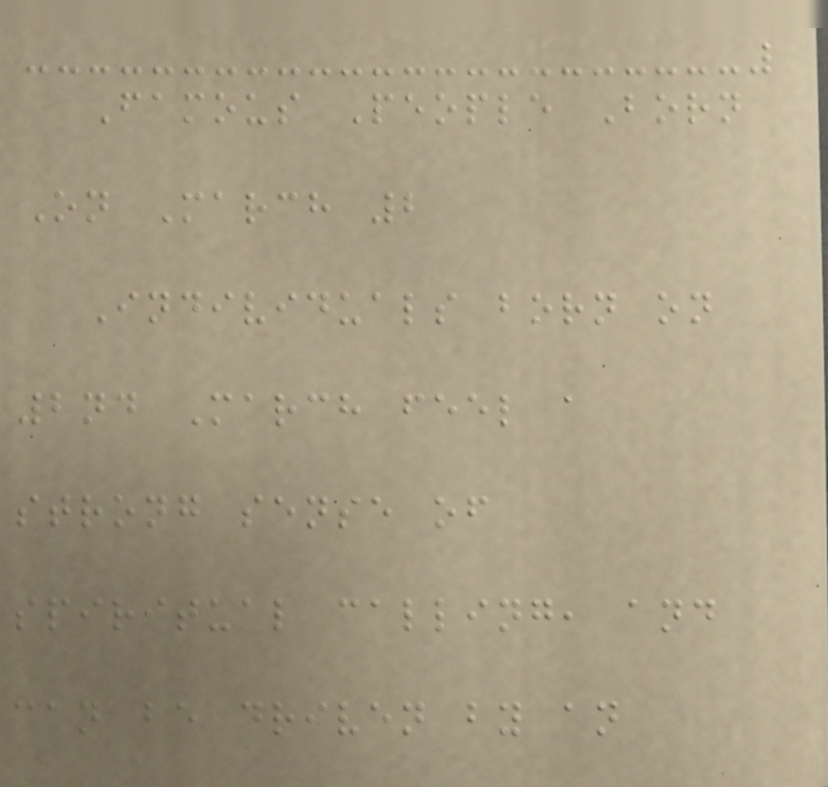Famous People Born
On March 2
Individuals born on
2nd March feel a
strong sense of
spiritual calling, and
can be driven by an
